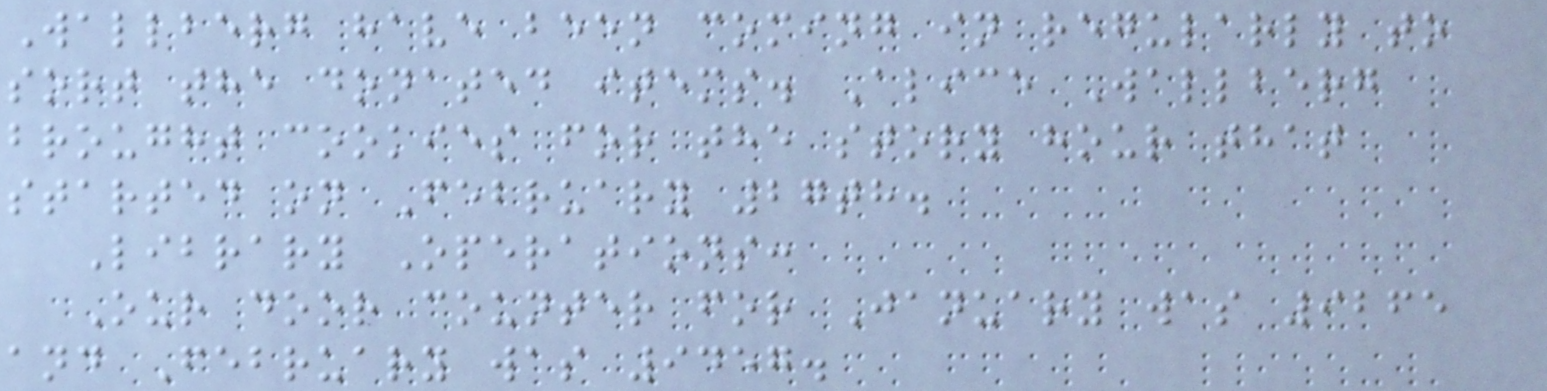Wallberg have been coming in regularly to
sort the donated items. Alice Wallberg
brought cookies for the story hour that
started on February 27th.
Library Operations:
Our door counter for January was 9265
and February was 9457.
